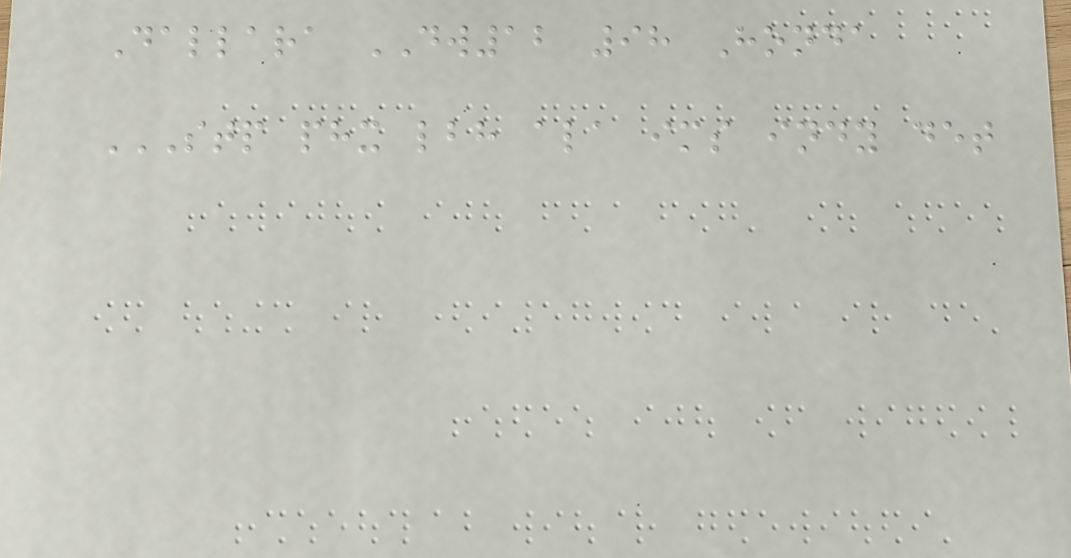Dallara DW12 98 Honda
STP PHX LBH ALA IMS INDY DET
